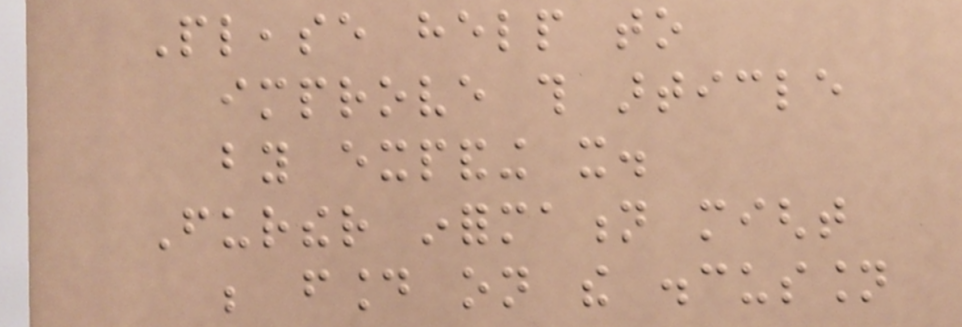Please help to
improve this article
by expanding it.
Further information might
be found on the discussion
